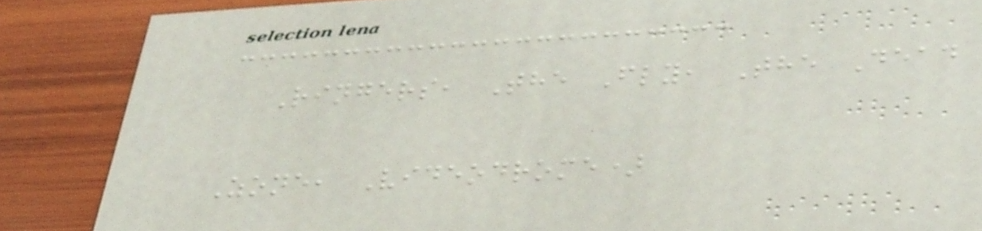Ringers, The Fly, The Dead
Zone, Videodrome)
